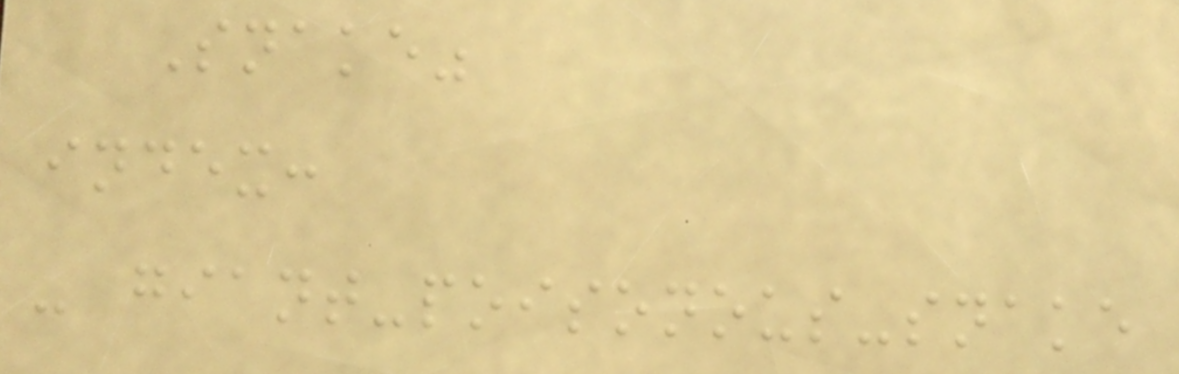Snake"
index:
- giant-poisonous-snake
